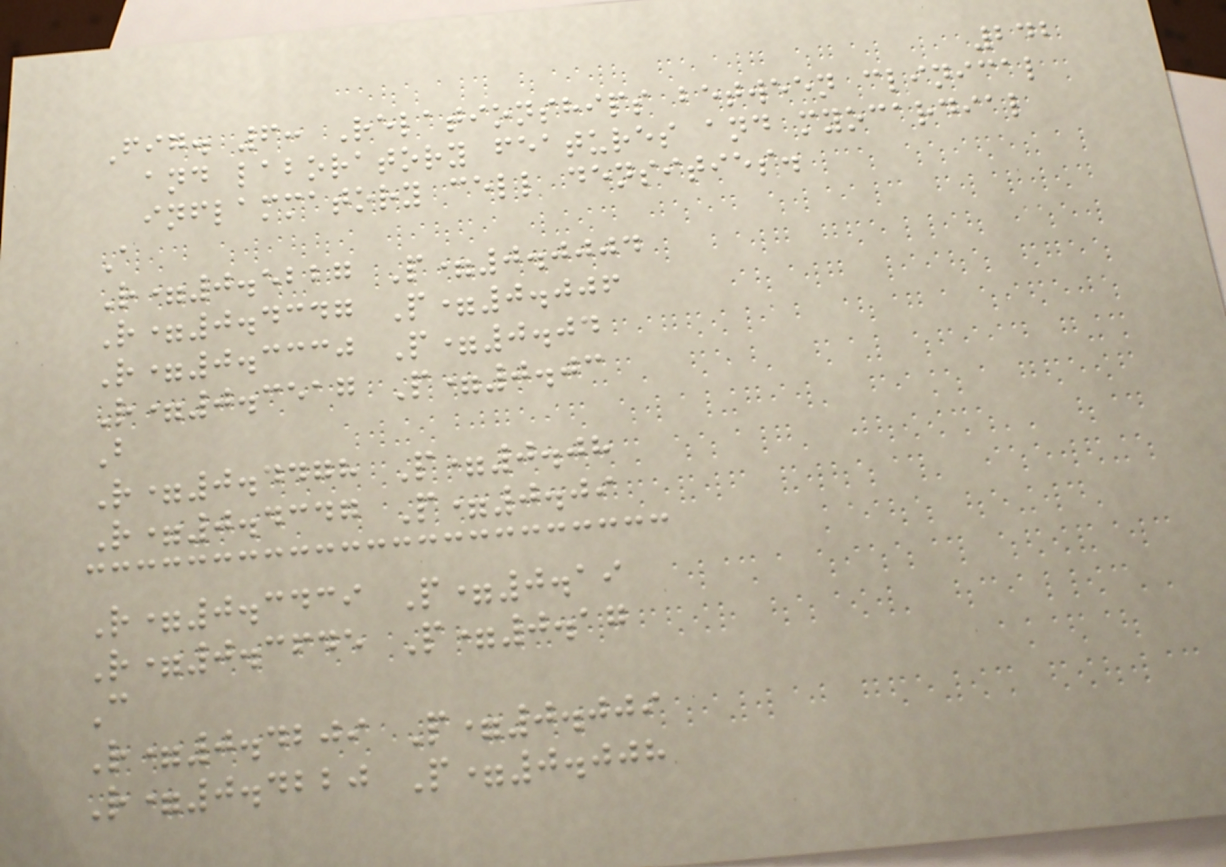242
Fig. 6: Relationships between clinical
and laboratory features and myocardial
inflammatory cell densities.
A
R=0.5227 P=0.0004
R=0.4347 P=0.006
R=0.3330 P=0.04
R=0.3517 P=0.03
B
R=0.4478 P=0.08
R=0.4347 P=0.09
R=0.3439 P=0.19
R=0.3645 P=0.17
C
R=0.4209 P=0.009
R=0.4220 P=0.008
